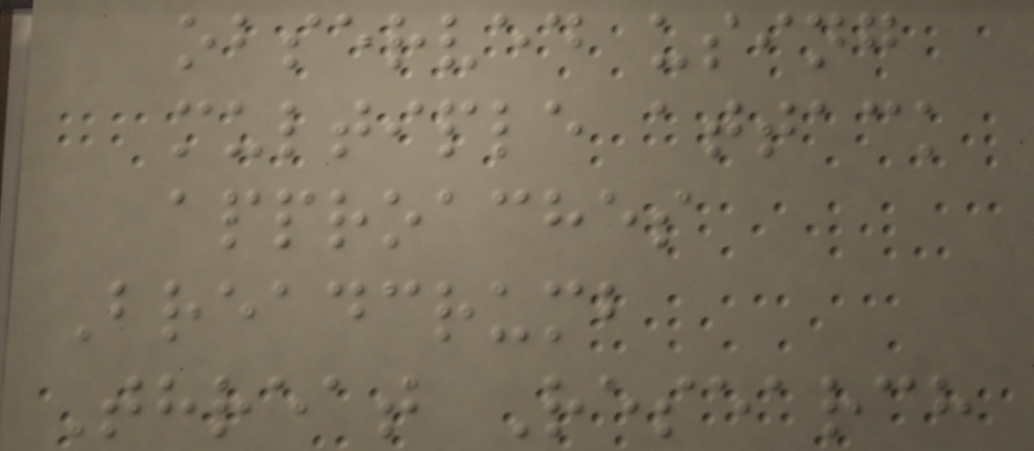observed using
multiple attack
approaches
Breadcrumb
Threat Research
